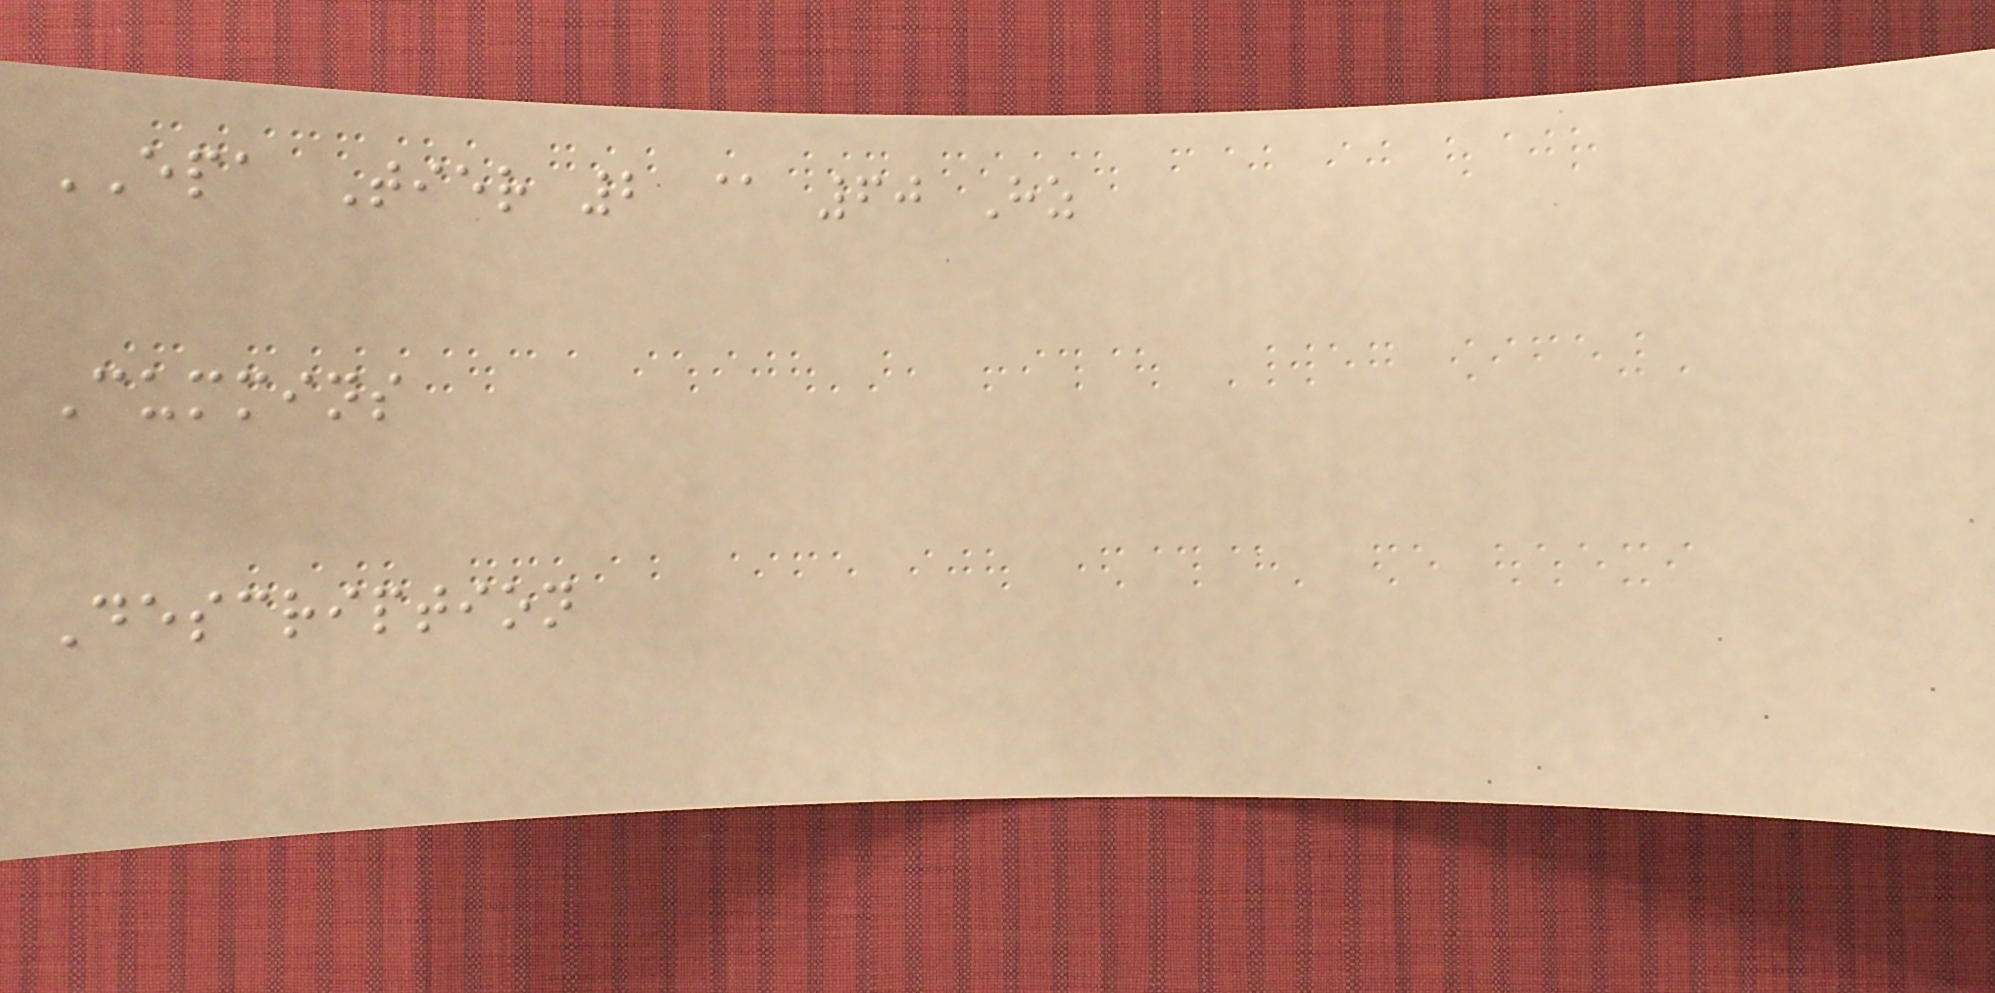EPA Tier 2 @ 60 Hz
Cummins
Description
